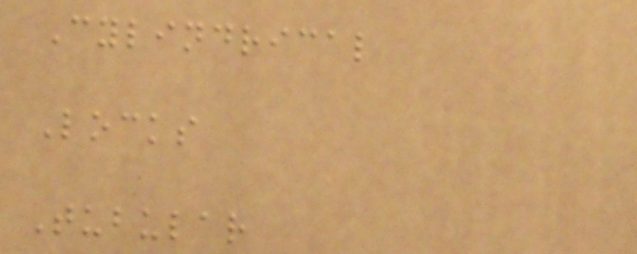Cylindrical
Locks
Tubular
